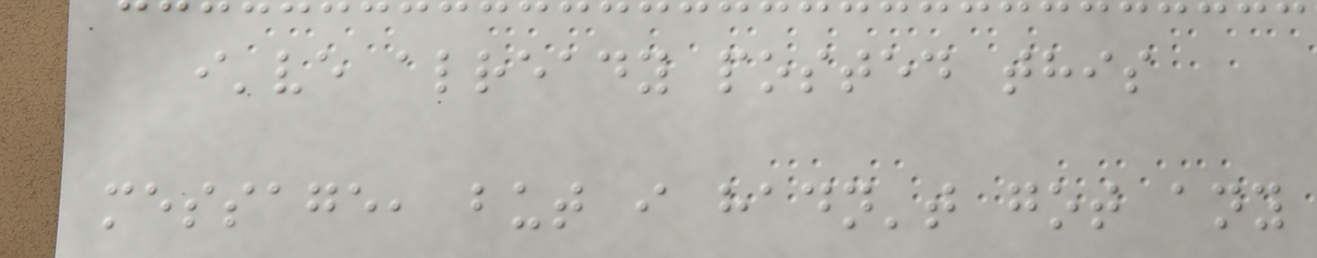i've already posted this
message, but i hadn't got any
